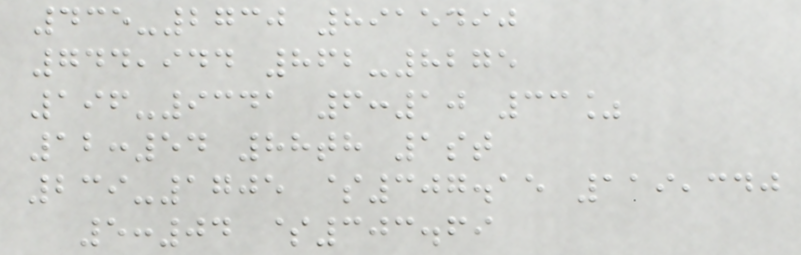435-2730 8915490
744,944 862-8275
196-9341 6:10 33%
12:54 88th 1st
239-1705 $307.15 119,340
5:04 $303.69
